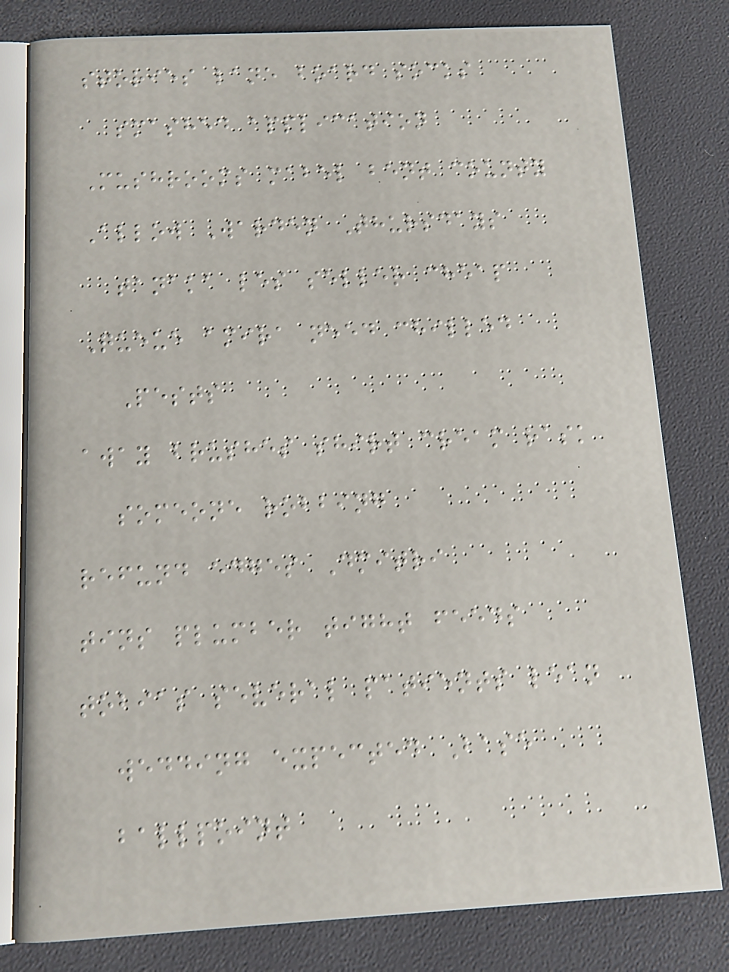stories lane board socks
smashed application
Mushrooms mabel bent county
Allow Warden Thursdays
tanaka les seller cheap
Queue amira need chilled
Pests
away brushes shirt cream rask
someone robbing
refund edges Dmitri
tins plumber tight feeds
tobias several patients lean
wedding expected Base
ballpoint
